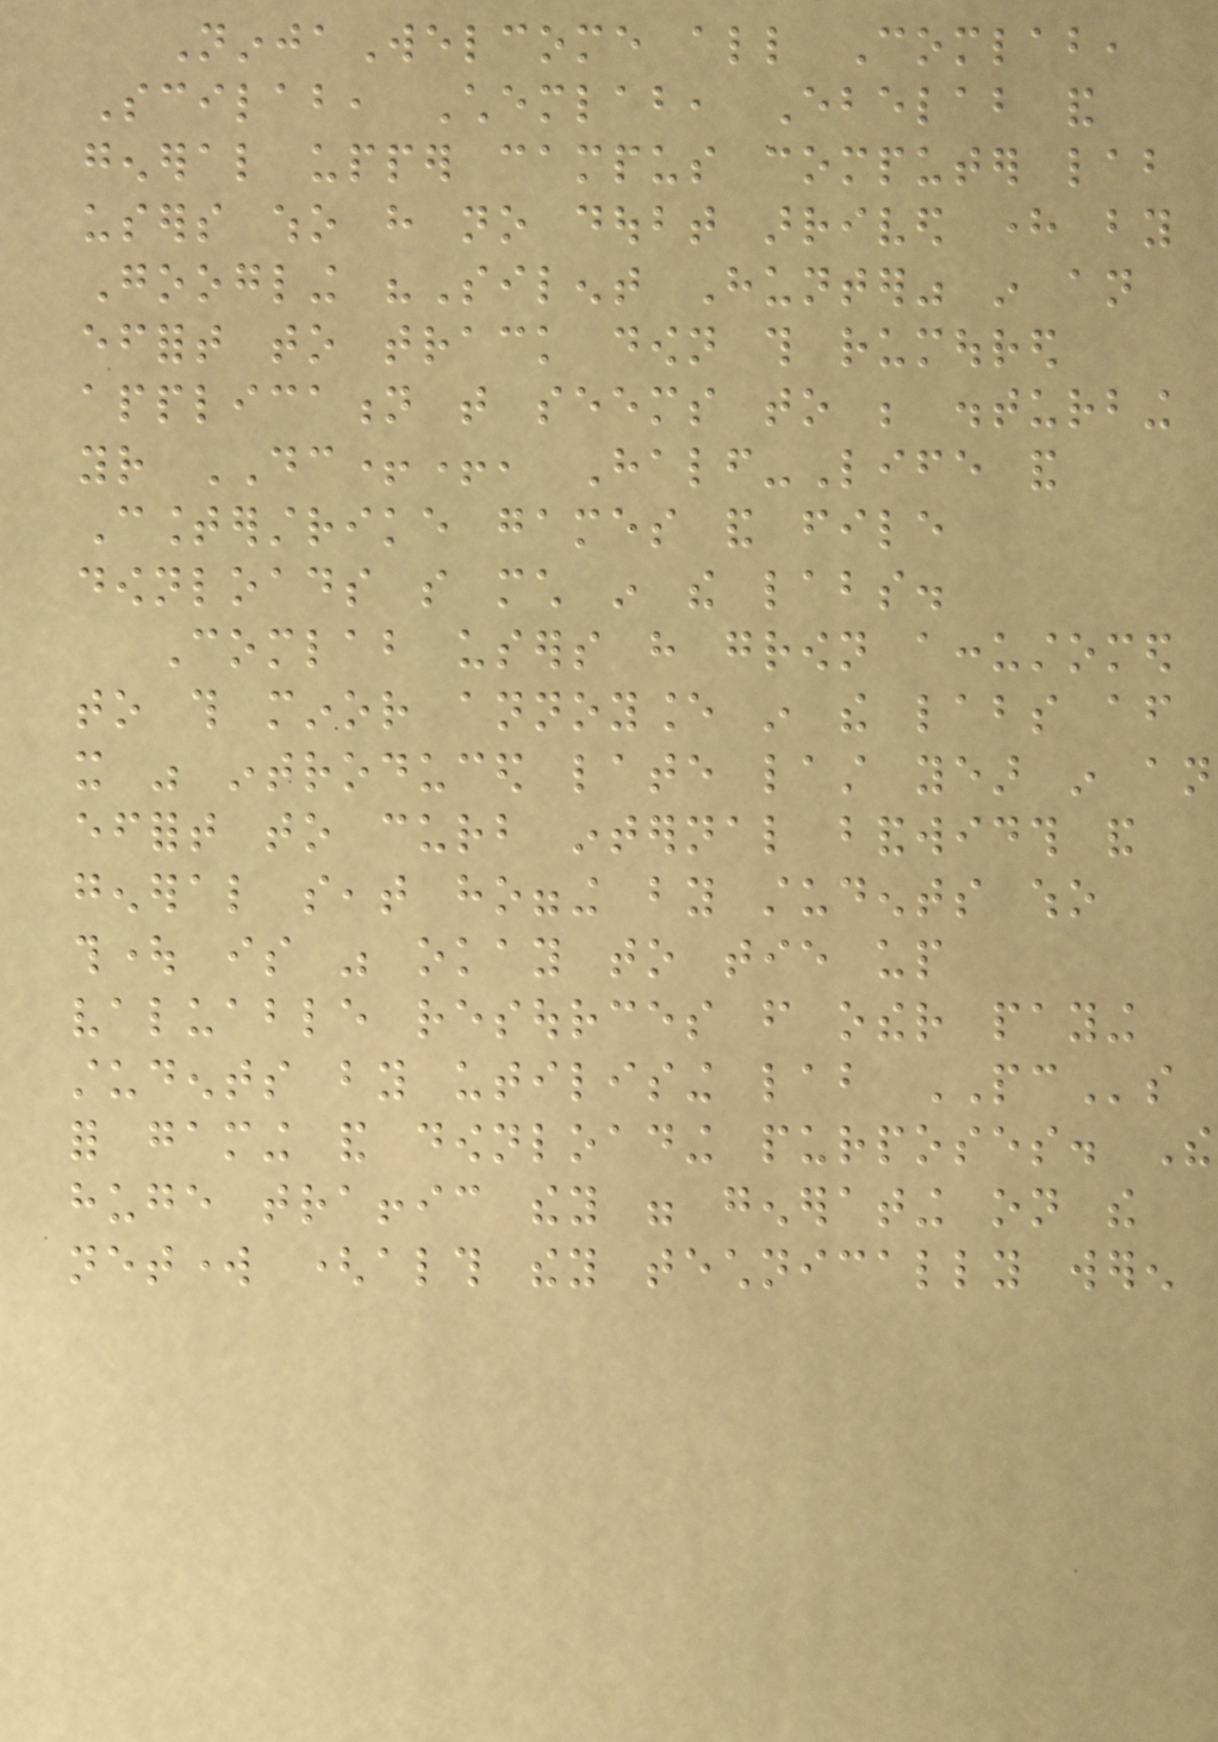NinjaWelcome all Comlab,
Scilab, Chemlab, Ebelab and
general upper campus computer lab
users who have no doubt arrived here by
Googling "Silent Hunter" in an
effort to track down this rumoured
application that seems to be disturbing
your DC++, Half-Life and
Counterstrike games and file
downloads so much in the labs.
Comlab users have grown accustomed
to this minor annoyance in the labs after
it was introduced late last year in an
effort to curb internal bandwidth and
general seat hogging by students who
thought is was okay to tie up
valuable resources from other paying
students by utilising lab PCs
for gaming and downloading purposes. The
huge traffic they were generating on the
network (although they technically weren
